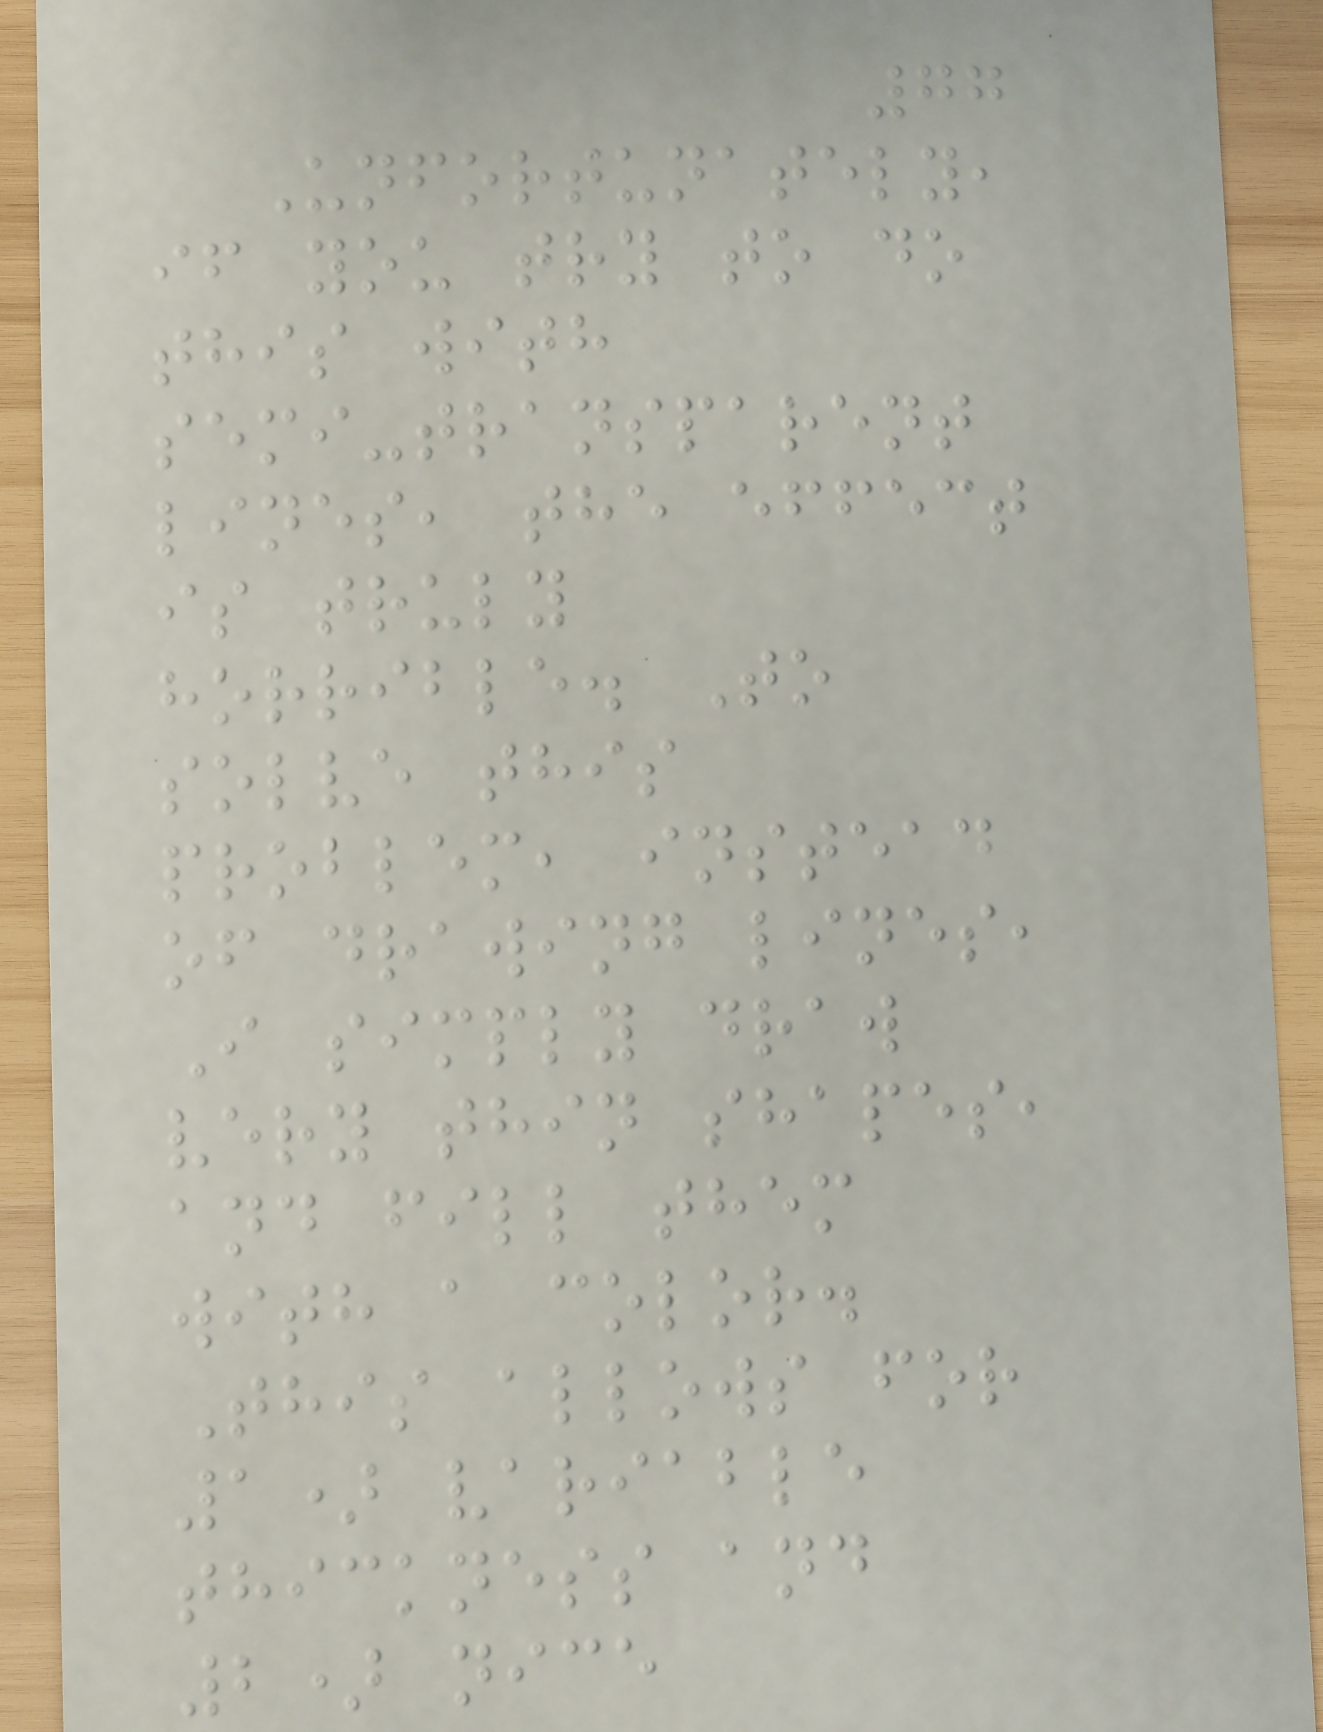77
Unfortunately,
if you try to do
this with
semi-transparent
lines, the effect
is truly
horrible. To
solve this
problem, instead
of drawing lines,
I simply draw
very thin shapes,
and fill them
with a color.
This allows for
1) variable
thickness and
2) nice
